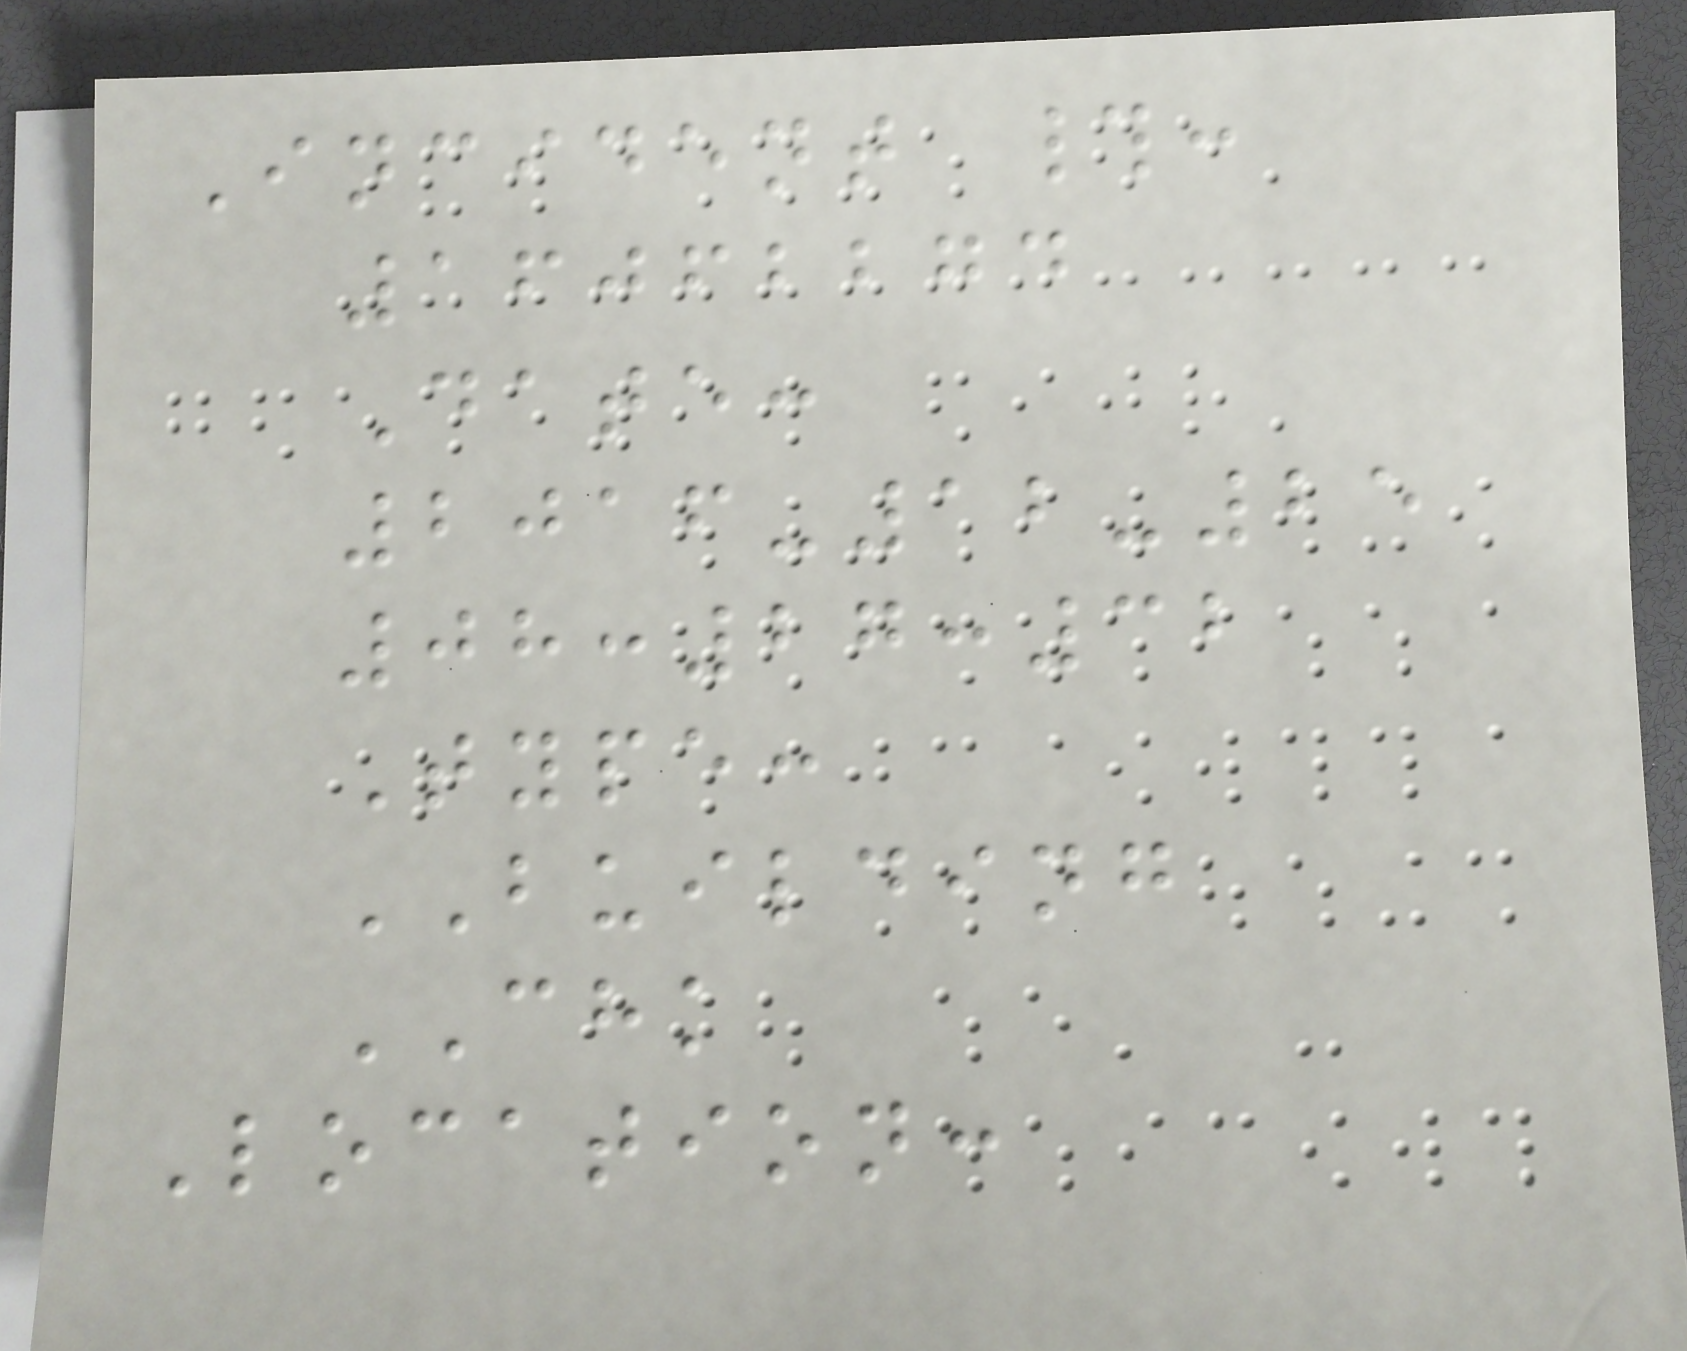Incident #:
16062274
Date:
2016-12-25
08:27:32
Type:
BUILDING
CHK
Location:
